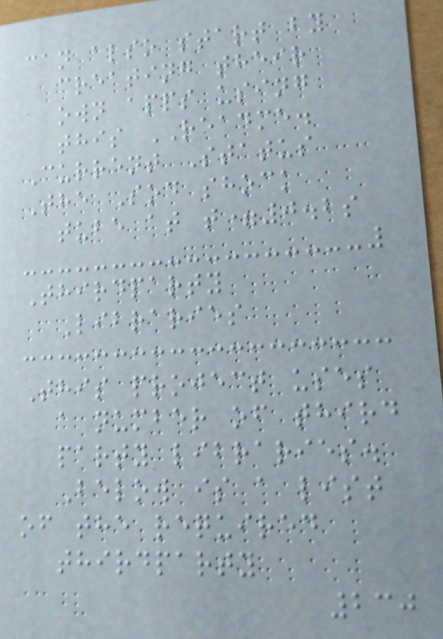can also start by
creating their
own apps using
this README.
Current Status
The Sod shock
tube at t=0.2s
Thirdparty
Libraries
This project uses
a number of third
party libraries.
Below is a list
of the required
thirdparty
230
